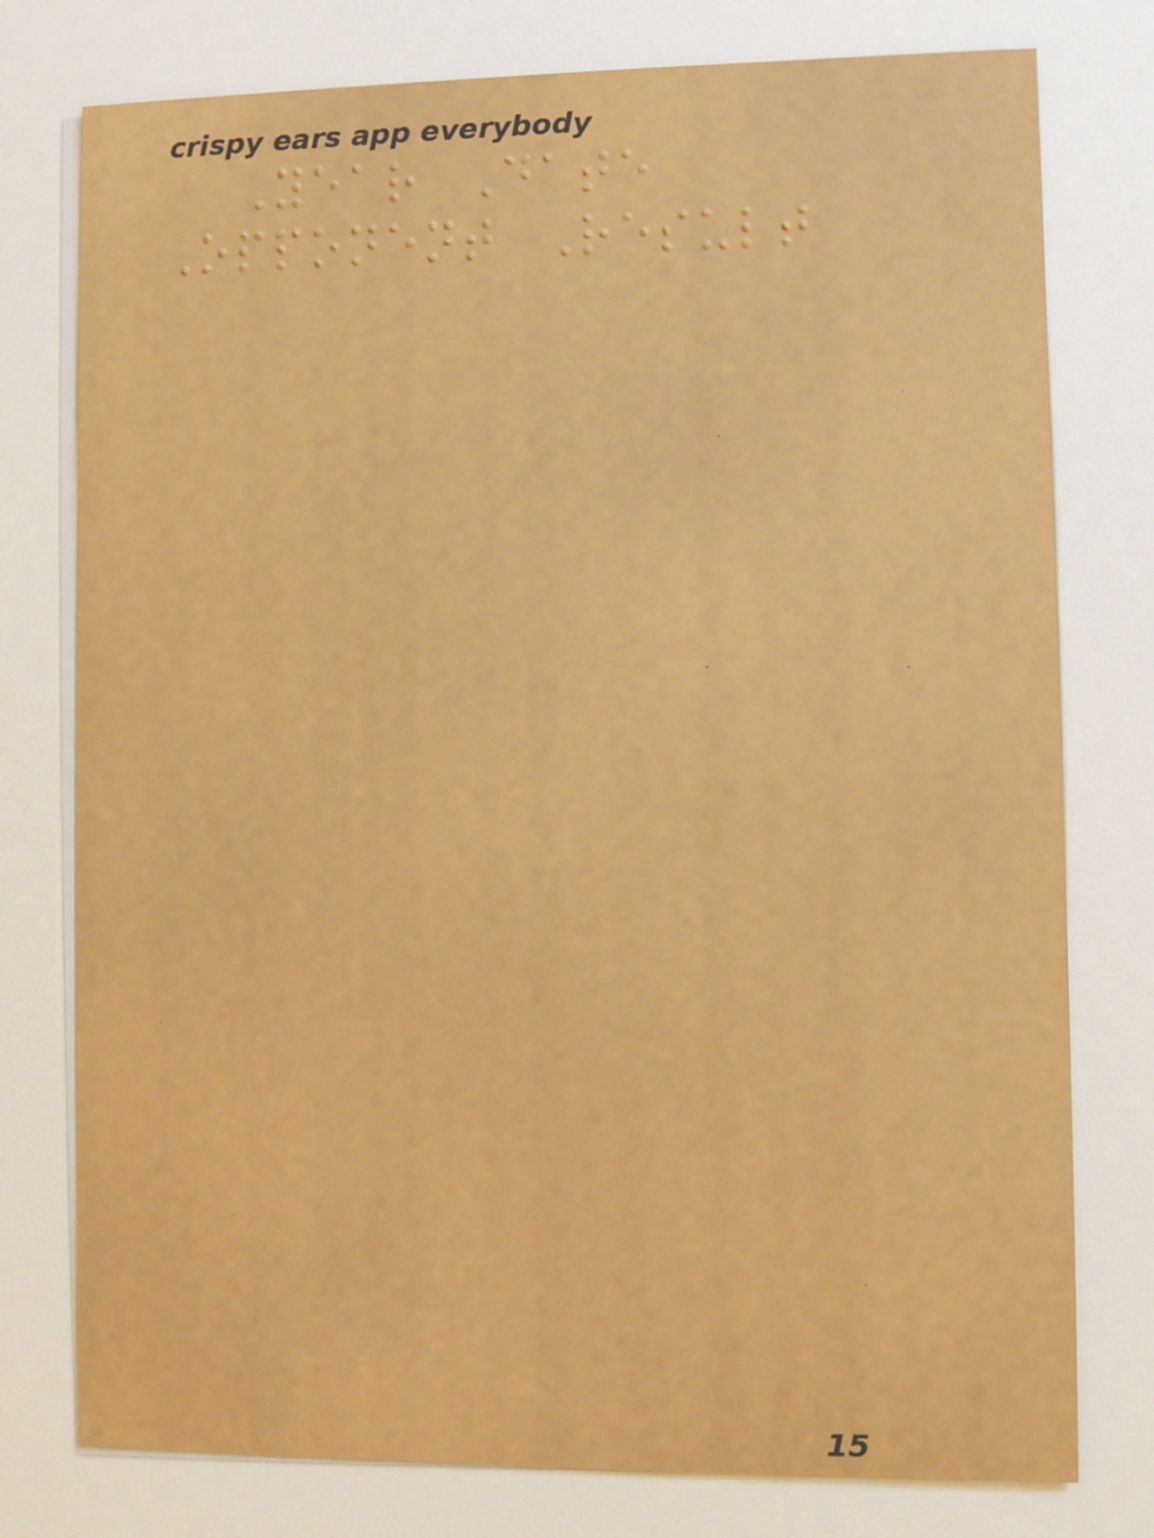Year Date
Opponent Result
